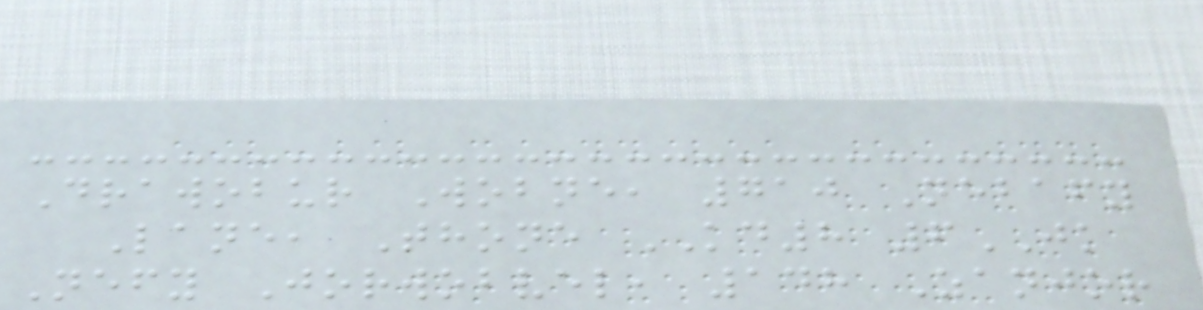Drawobur Wobne, 710 Nebafy
Lane, Thone KD8 6JK
Nefy Jorwobvel, 148 Zanjor
